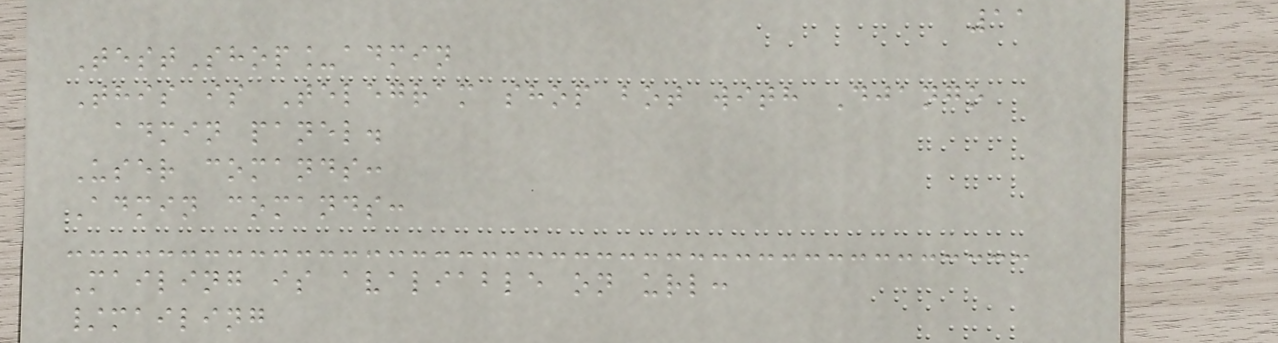11
TestShop_admin
This is Telegram shop bot with Django
admin panel.
User comands:
Admin comands:
Mailing is avaliable on url:
/mailing
